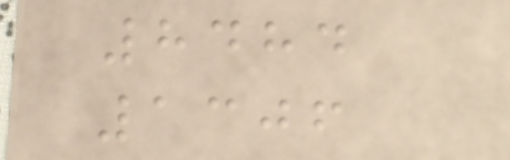8484
1306
